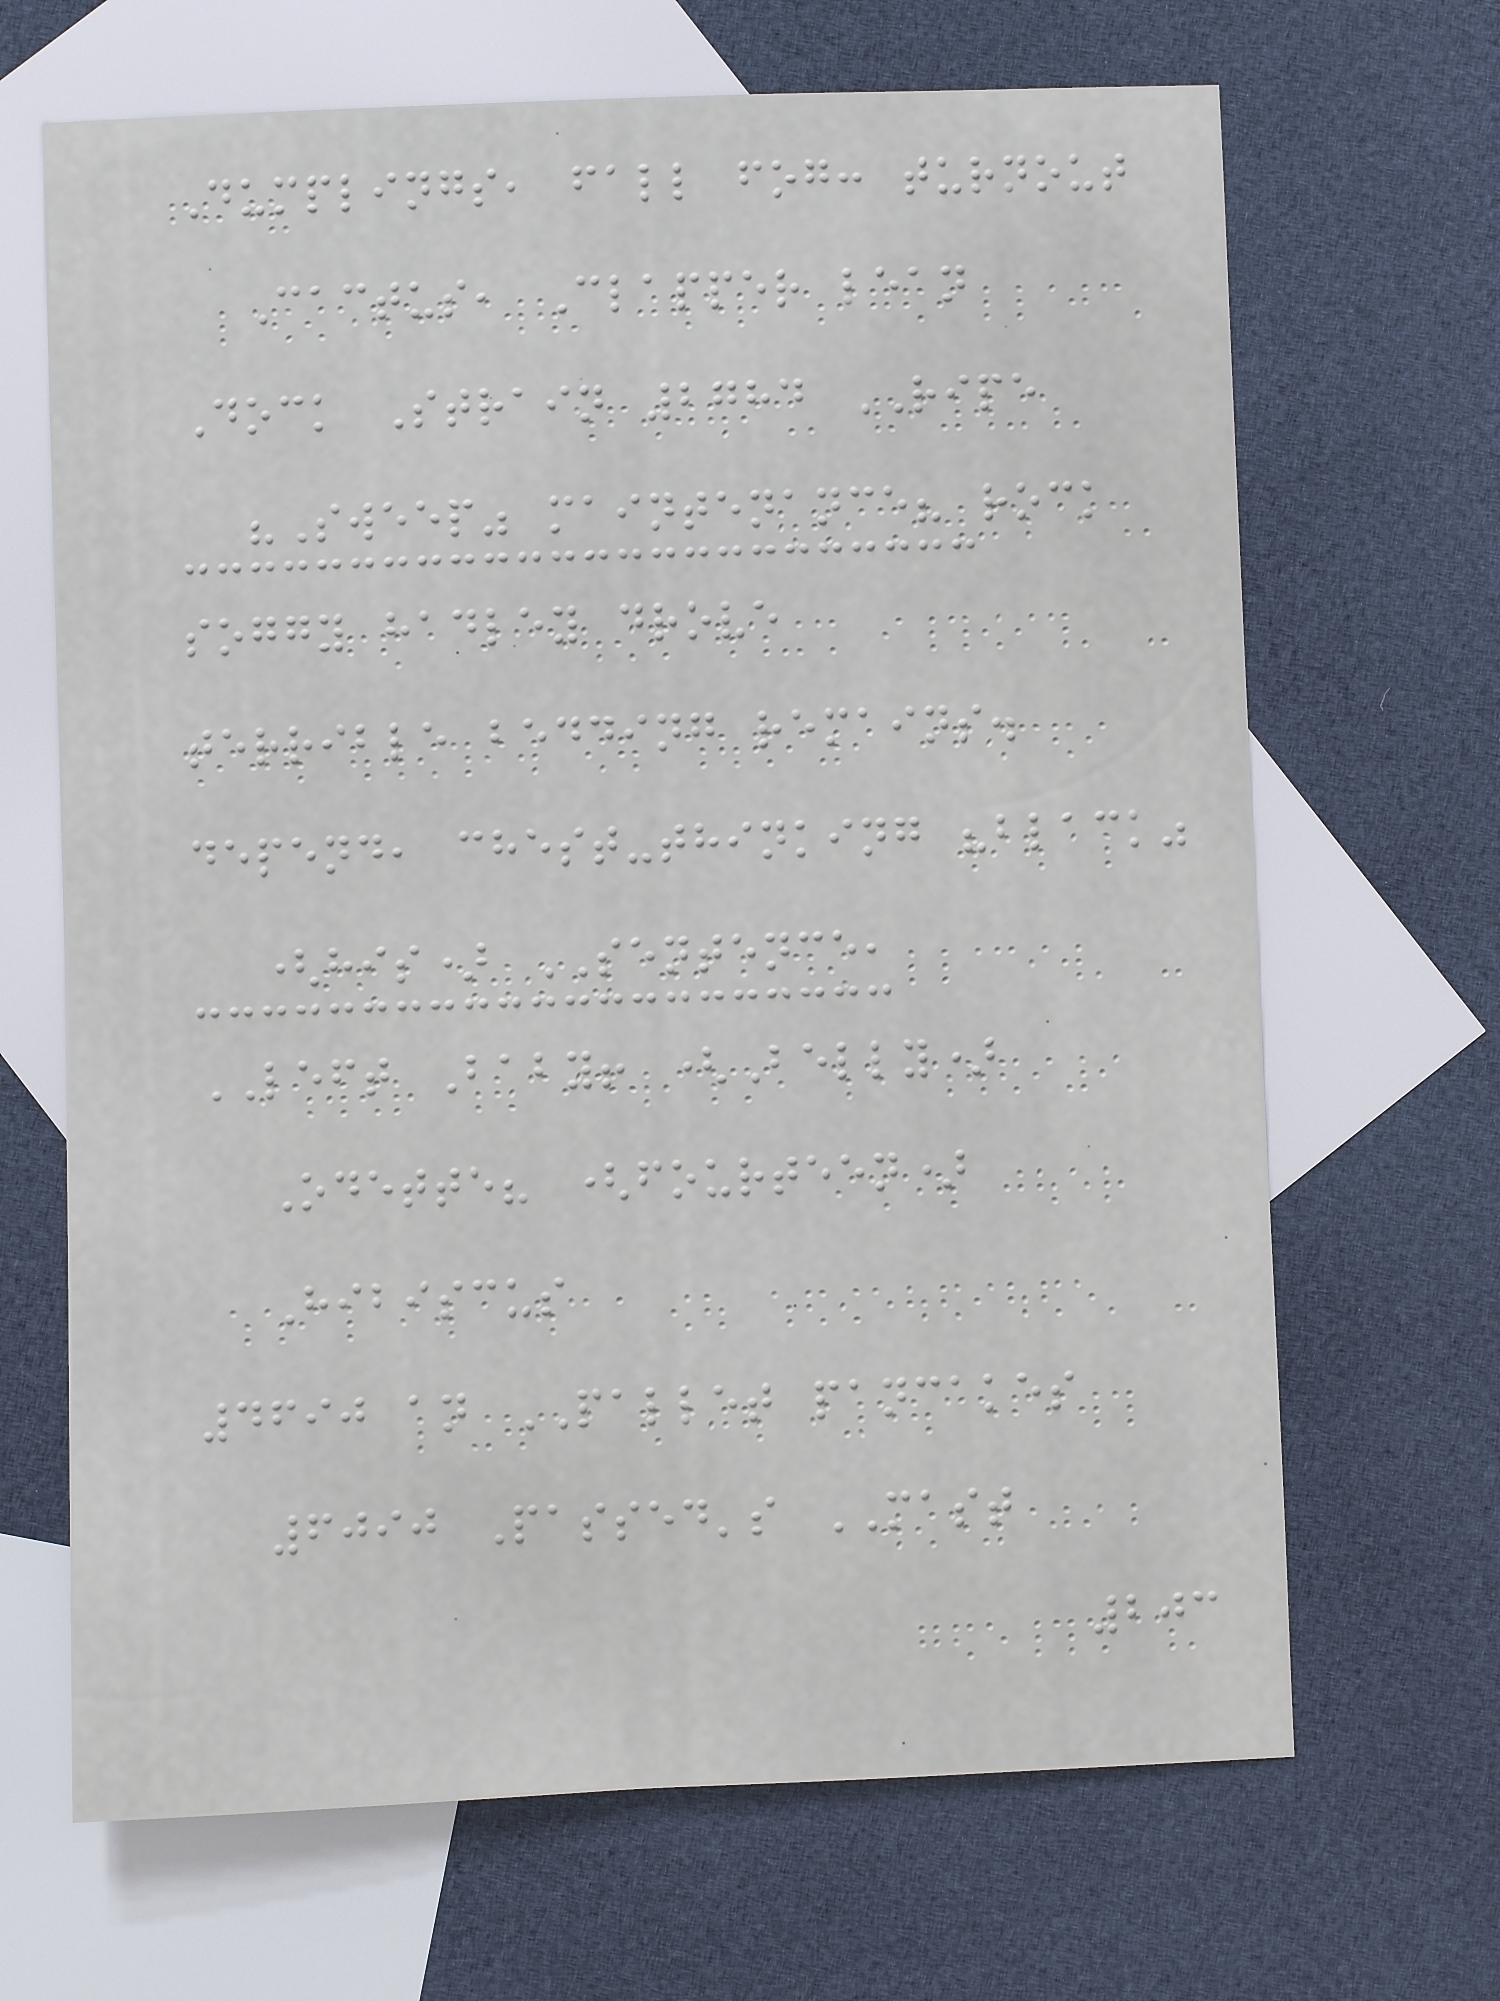Dumplings, fall fog: turnout
Cactus, Clapper lean
Dock Strain 2784 RIPE
"Sweep" maintenance? rock
soggy hadley drove
terrible bedding remains.
depend, chest-thinking "black"
(his) SENTENCE,
LEFT Baby! (Belly)
Odette? (fourteen)
Hibiscus
4690 an PALLET pancakes
6090 Passed's MAST
203
